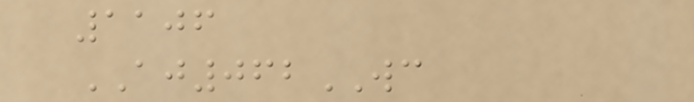1106
AJ062WC
